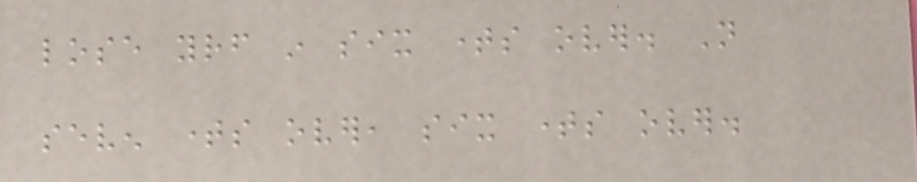lose yourself in six times over. Not
seven times over, six times over.
